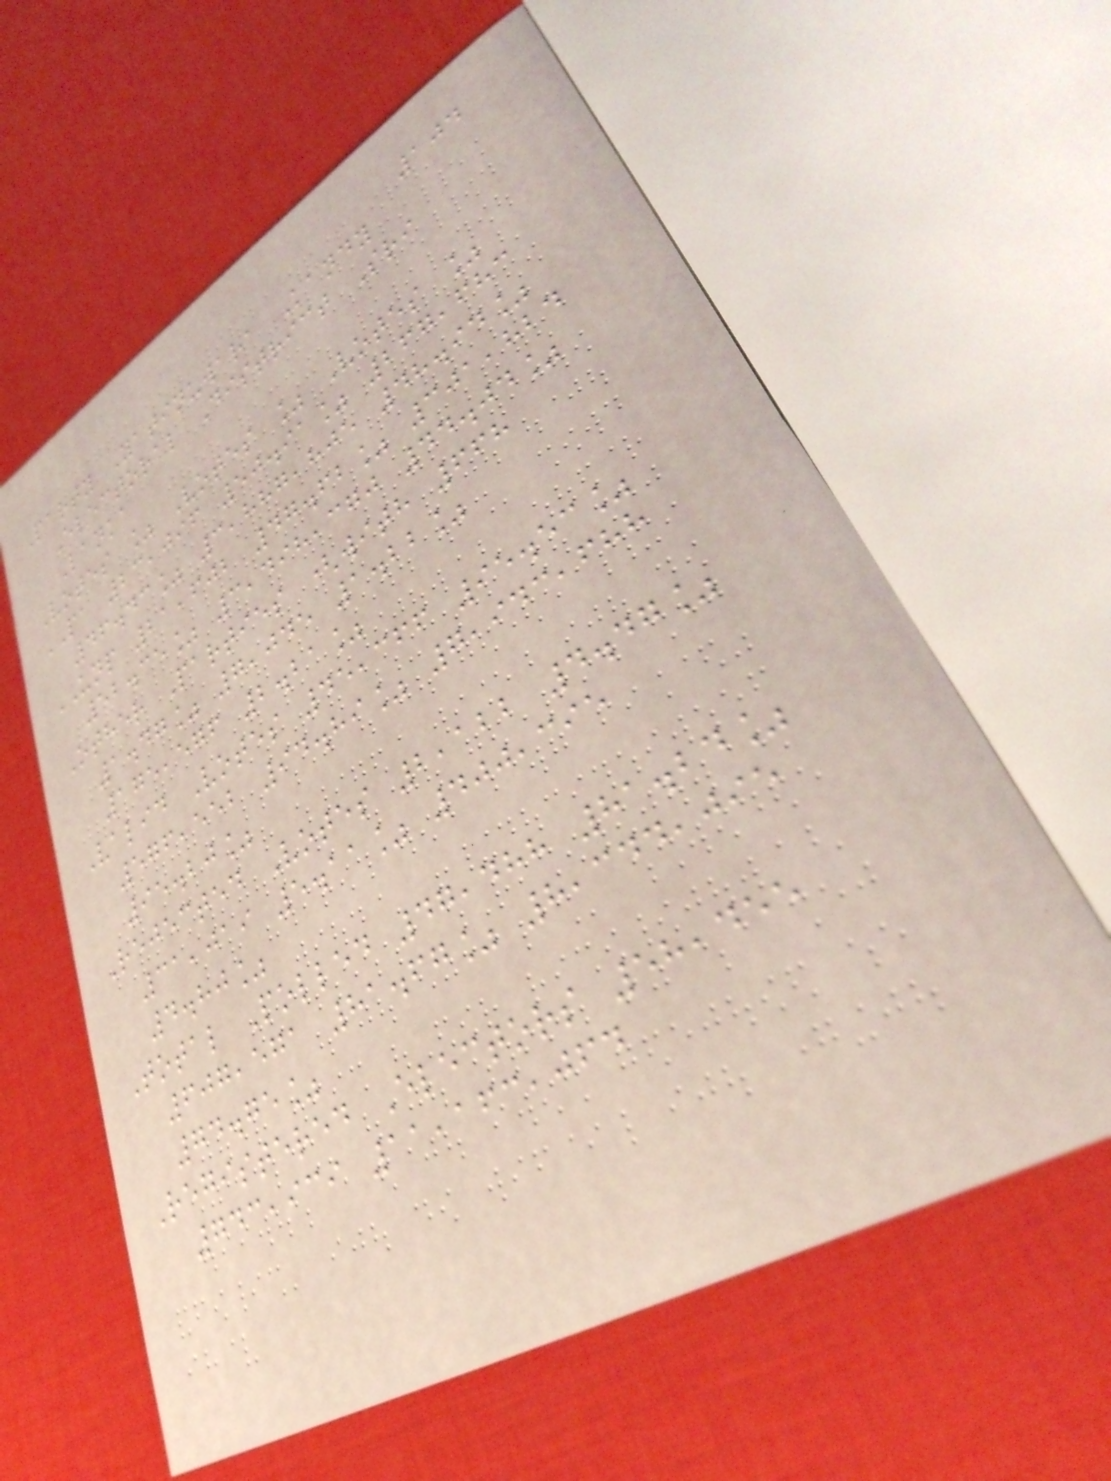104
Party Yatinuwara Kandy
Electoral District Sri
Lanka
Votes % Votes % Votes %
PA 23,096 50.91% 267,683
46.43% 3,887,805 48.94%
UNP 21,602 47.62% 301,824
52.35% 3,498,370 44.04%
Other Parties (with 668
1.47% 7,045 1.22%
175,576 2.21%
Valid Votes 45,366 95.53%
576,552 94.89% 7,943,688
95.20%
Rejected Votes 2,122 4.47%
31,019 5.11% 400,395
4.80%
Total Polled 47,488 81.24%
607,571 81.67% 8,344,095
74.75%
Registered Electors 58,455
743,939 11,163,064
